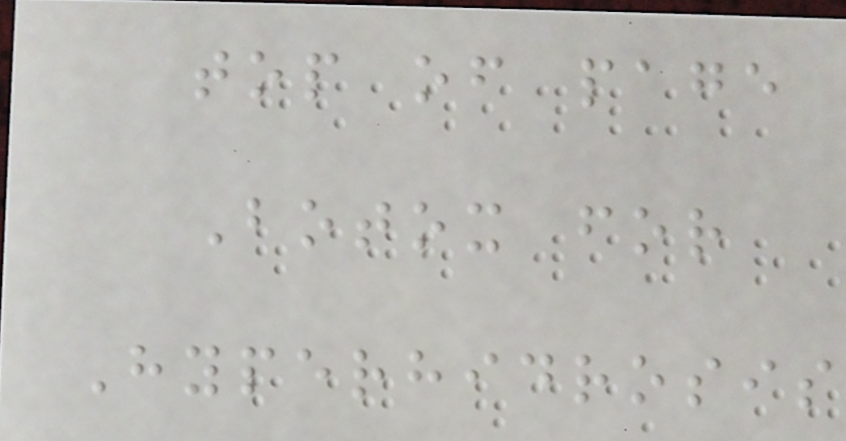top of page
Botox for
Hyperhidrosis
